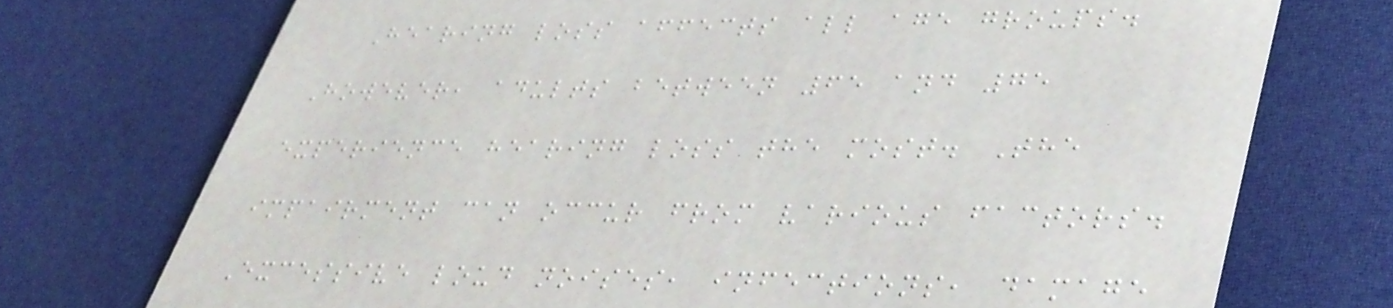Hearing loss affects all age groups.
However, adults between 65 and 75
experience hearing loss the most. The
impairment can occur from various factors.
Excessive loud noises, infections, damage
